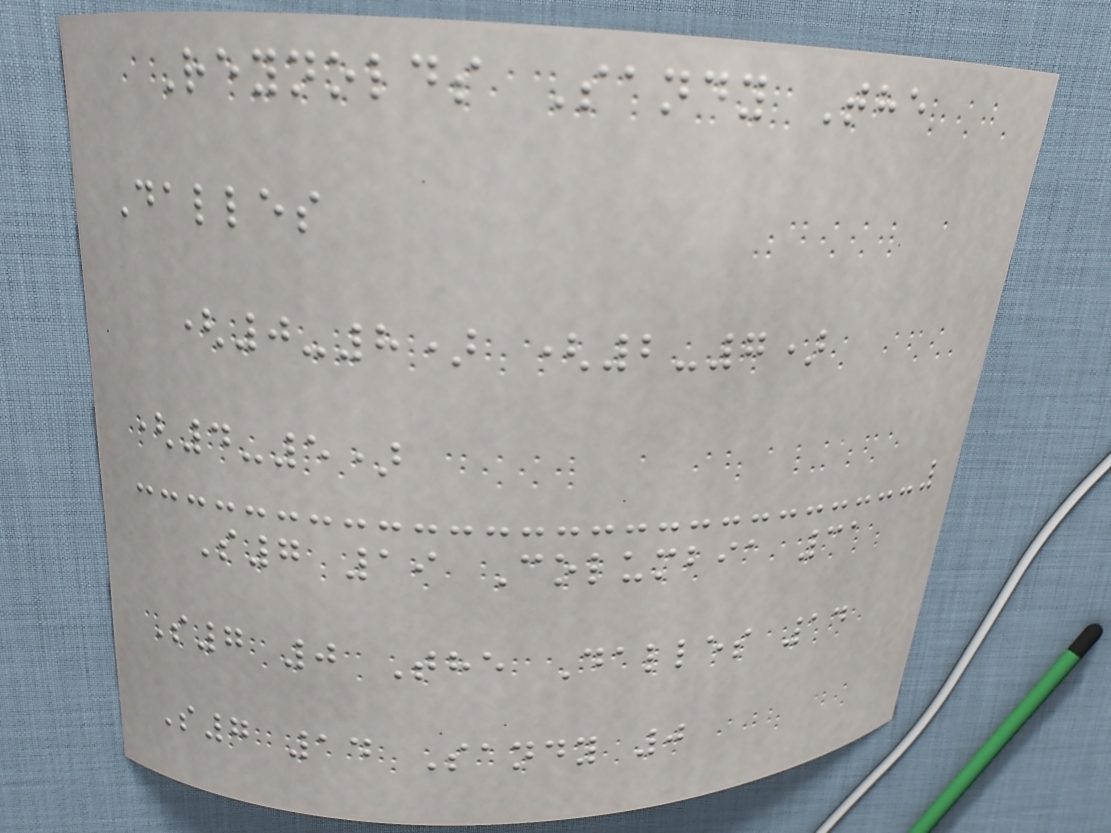Reynolds Sandy The
Dalles
(0-8) (2-7)
(4-5)
S7 19 Columbia 31
S7 0 The Dalles 14
S7 14 Sandy 0
